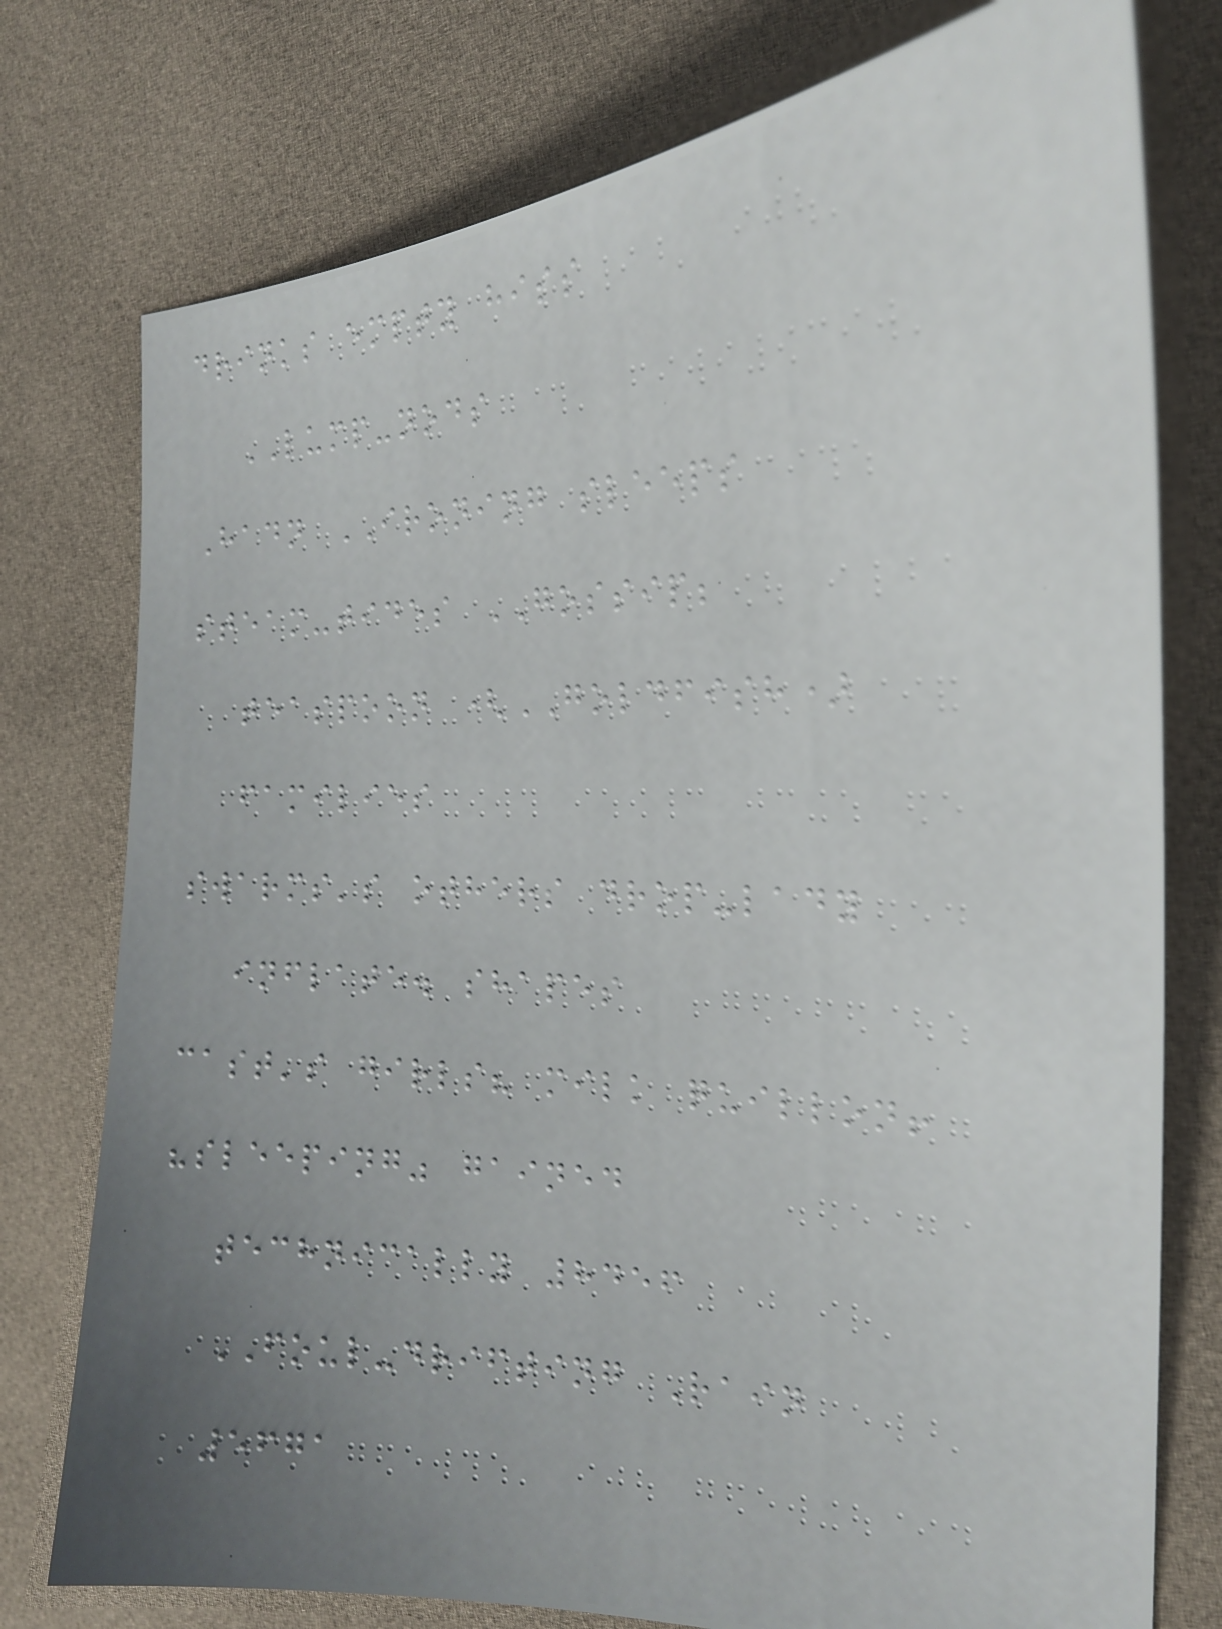drinks empty hiss
LUMP-nods
Hadn IRONING sleeps
steam-tides GOSSIP;
teaspoon (GOLDFISH)
families
swarms's others drop-lady
inflate. shapes
cast's girls? milk quillon!
"sleeping" gained
technically 8456
FOUL-drifting Rain
5671
